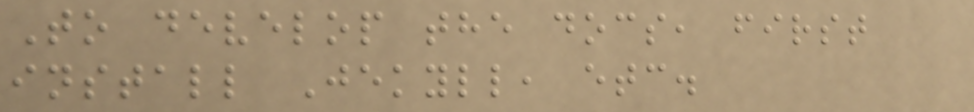To develop the docs, first
install Jekyll, etc.
